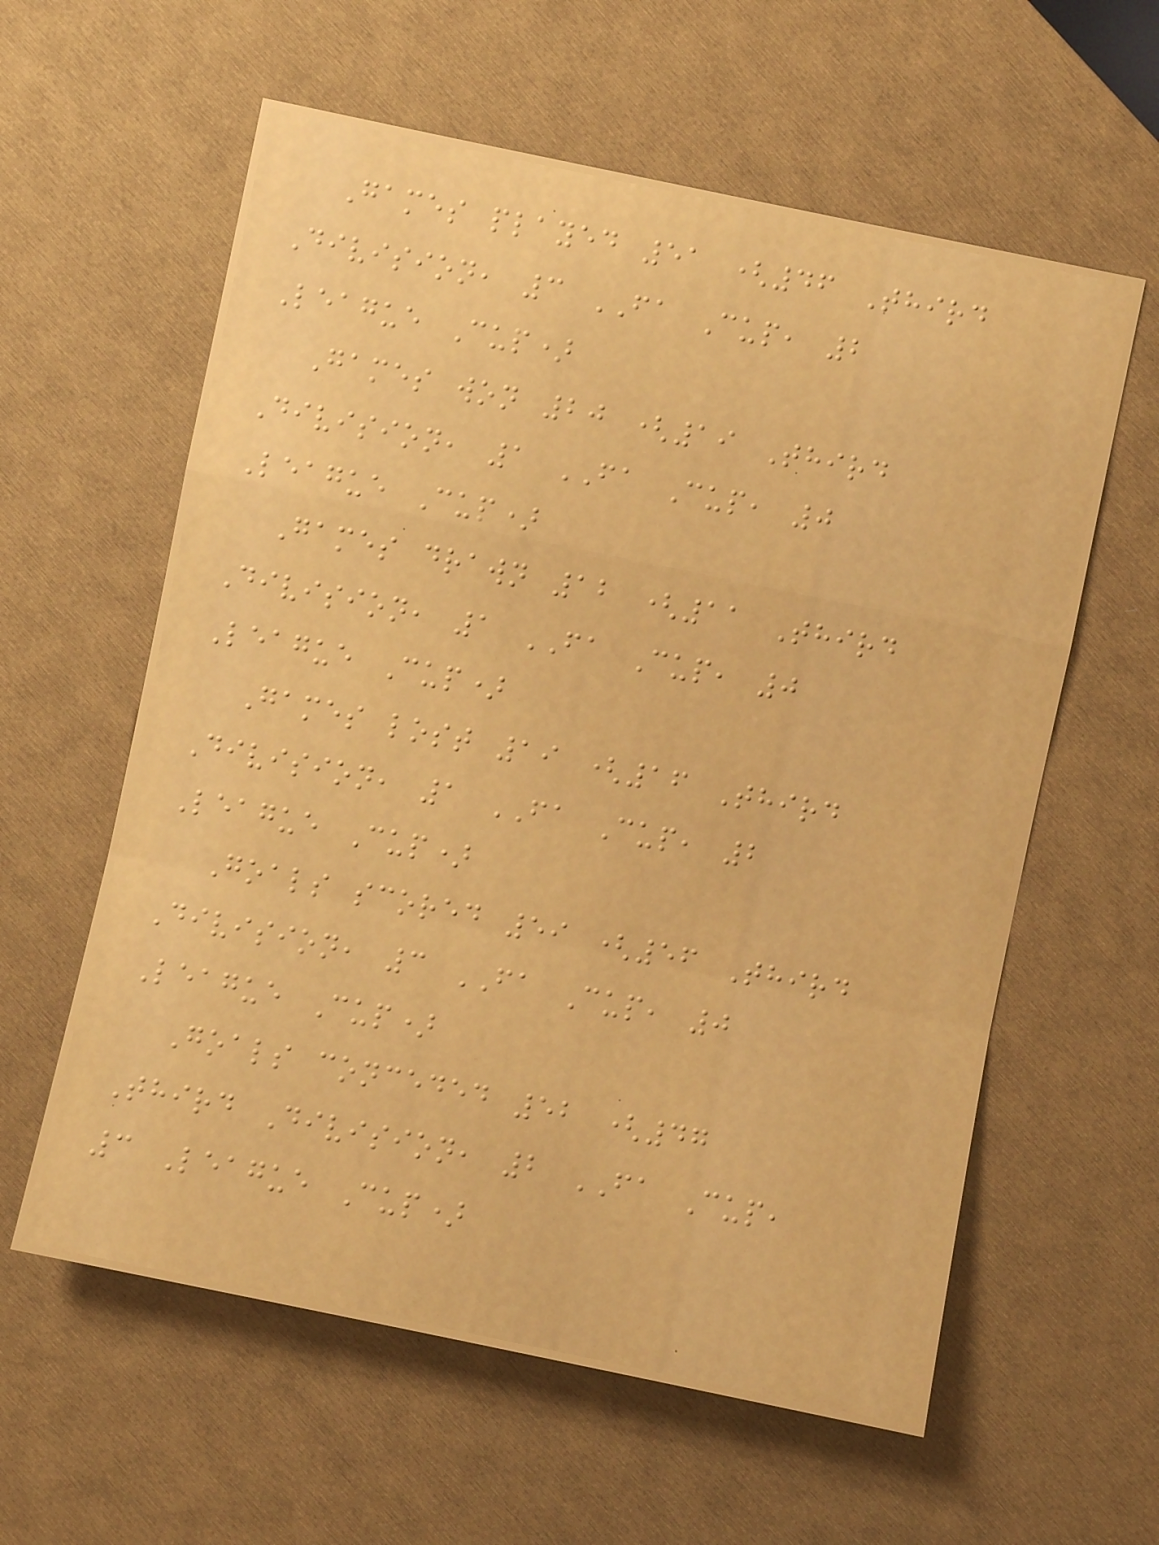Games played 51 (46 Third
Division, 3 FA Cup, 2
League Cup)
Games won 20 (19 Third
Division, 1 FA Cup, 0
League Cup)
Games drawn 12 (11 Third
Division, 1 FA Cup, 0
League Cup)
Games lost 19 (16 Third
Division, 1 FA Cup, 2
League Cup)
Goals scored 59 (56 Third
Division, 3 FA Cup, 0
League Cup)
Goals conceded 52 (47
Third Division, 2 FA Cup,
3 League Cup)
